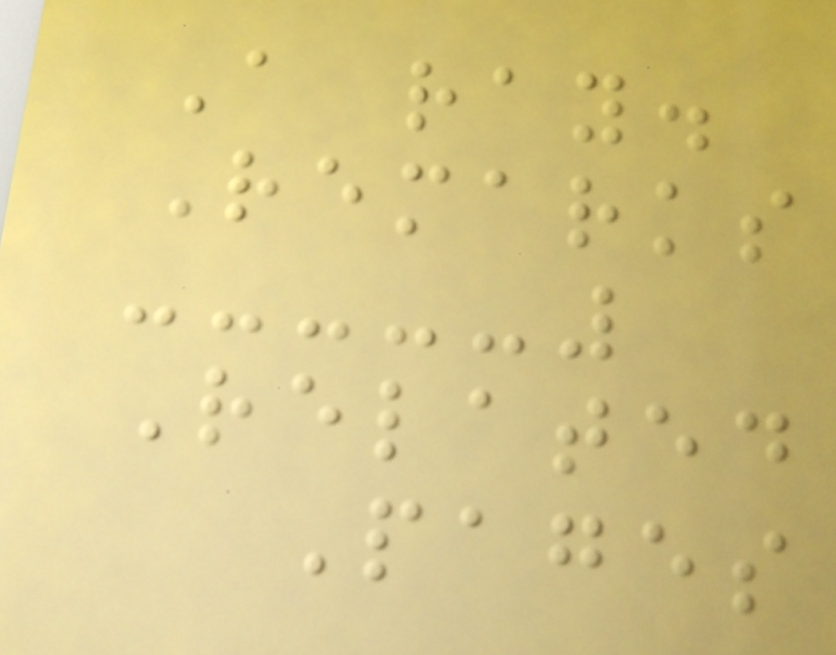A ray.
Remarks
Related
Pages
